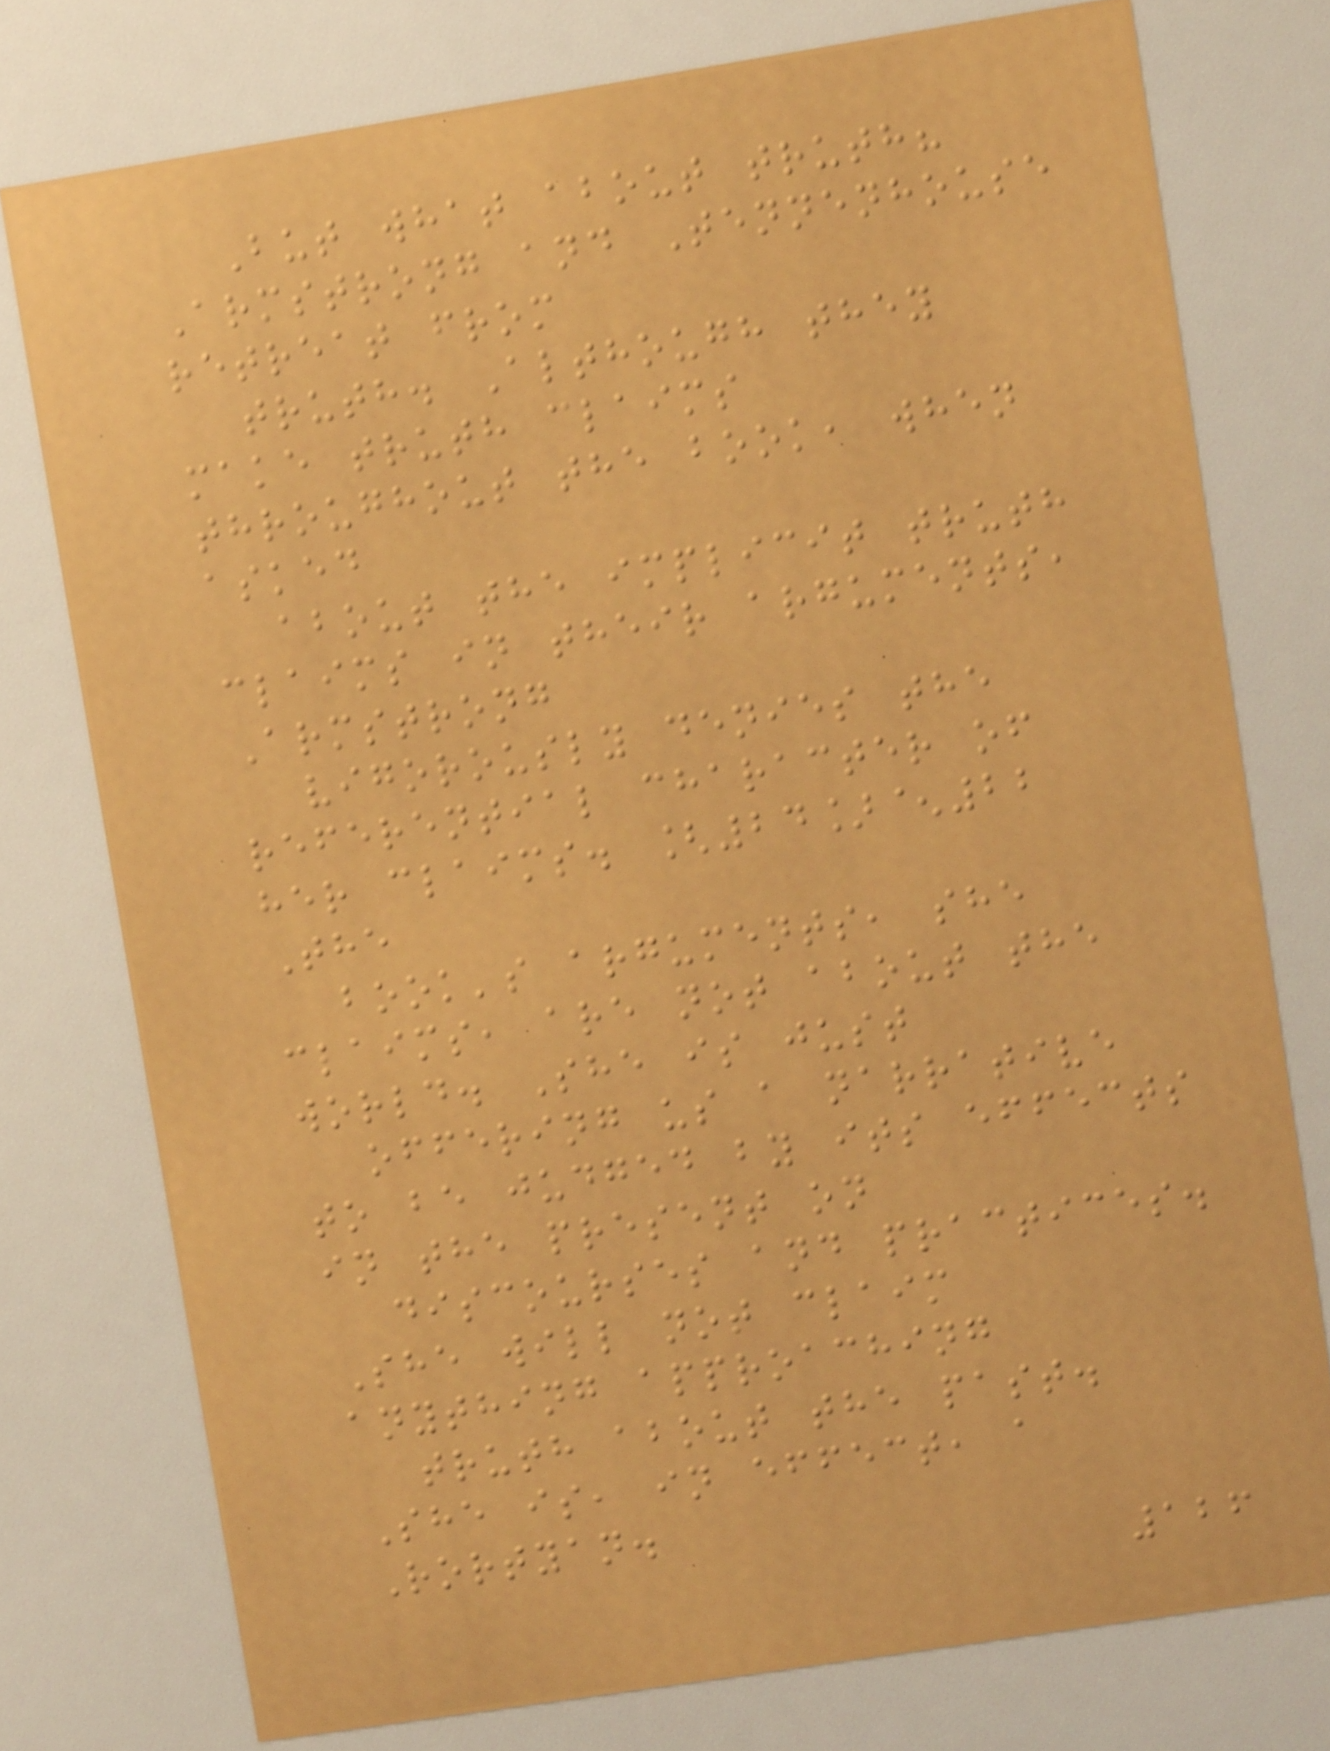But what about truth?
Armstrong and Tennenhouse
retreat from
truth. Although they
make truth claims
throughout the book, when
asked
about the implicit truth
claims in their arguments,
Armstrong
vigorously denies the
referential character of
her claims. [24]^22
The
book's arguments, she
claims, are not about the
world. She is just
offering us a narrative
to be judged by its effects
in the present on
discourses and practices.
She will not claim
anything approaching
truth about the past.
She is, in effect, a
Rortyan.
126
